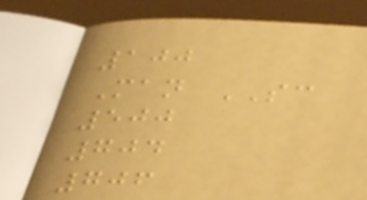100
Man SC
500
704
706
